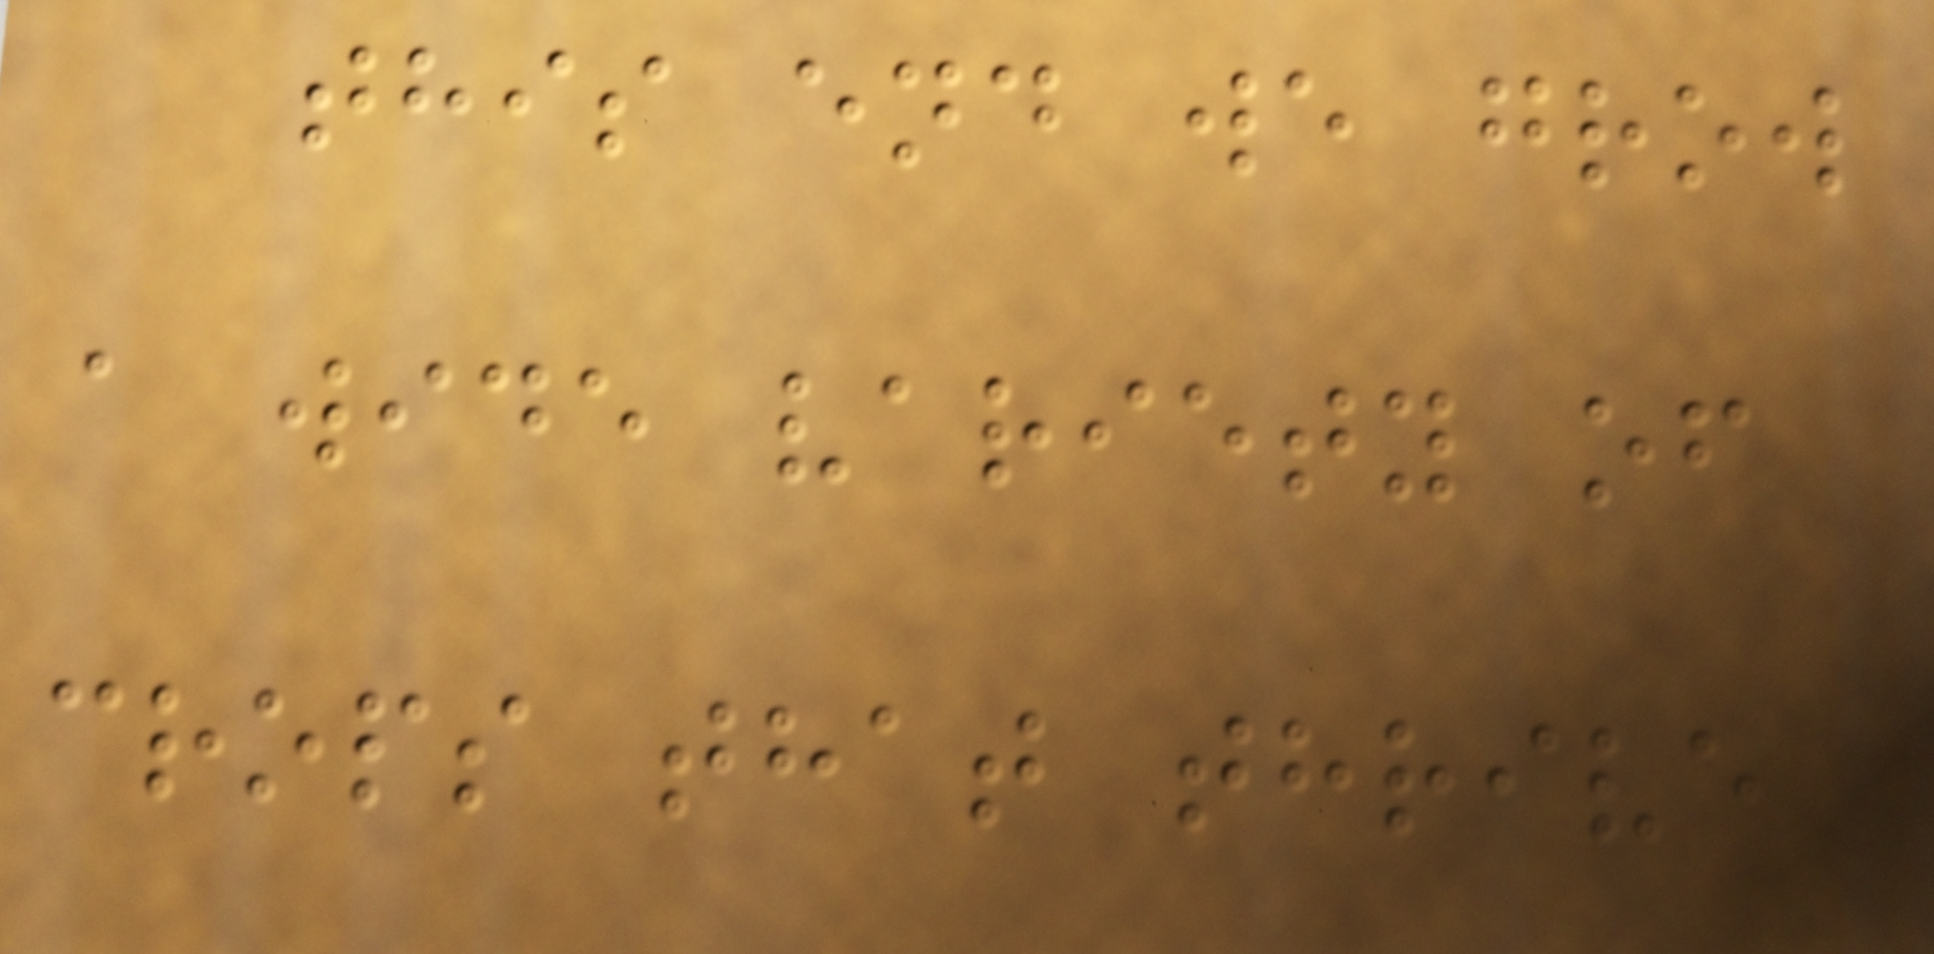this end we grow
a wide variety of
crops that thrive
